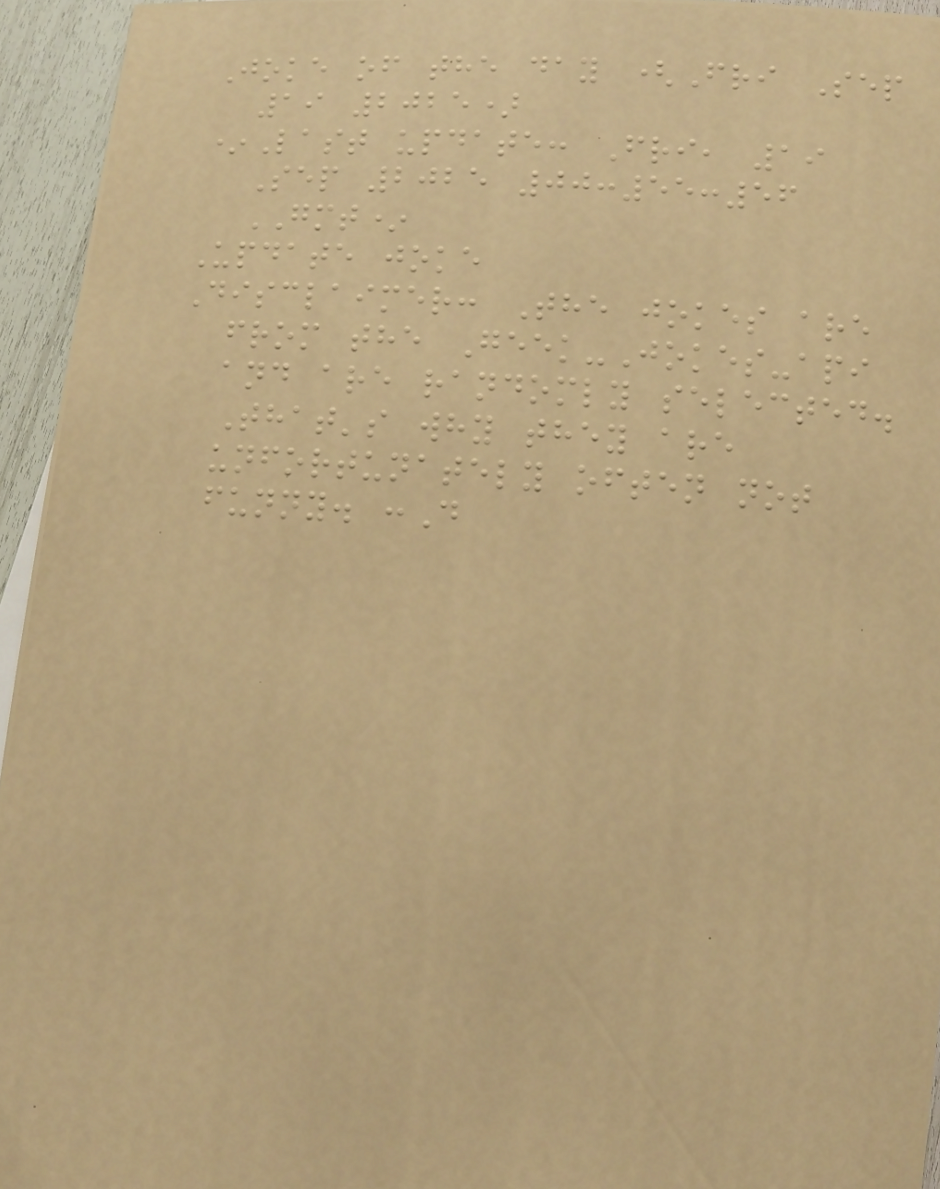Joke of the day (Fri Sep
19 2025)
*Last update: Fri, 19
Sep 2025 00:55:56
GMT*
Update joke
Disclaimer: The jokes are
from the Geek-Jokes-api
and are randomly selected.
That's why they are
unfortunately often not
funny. :D
